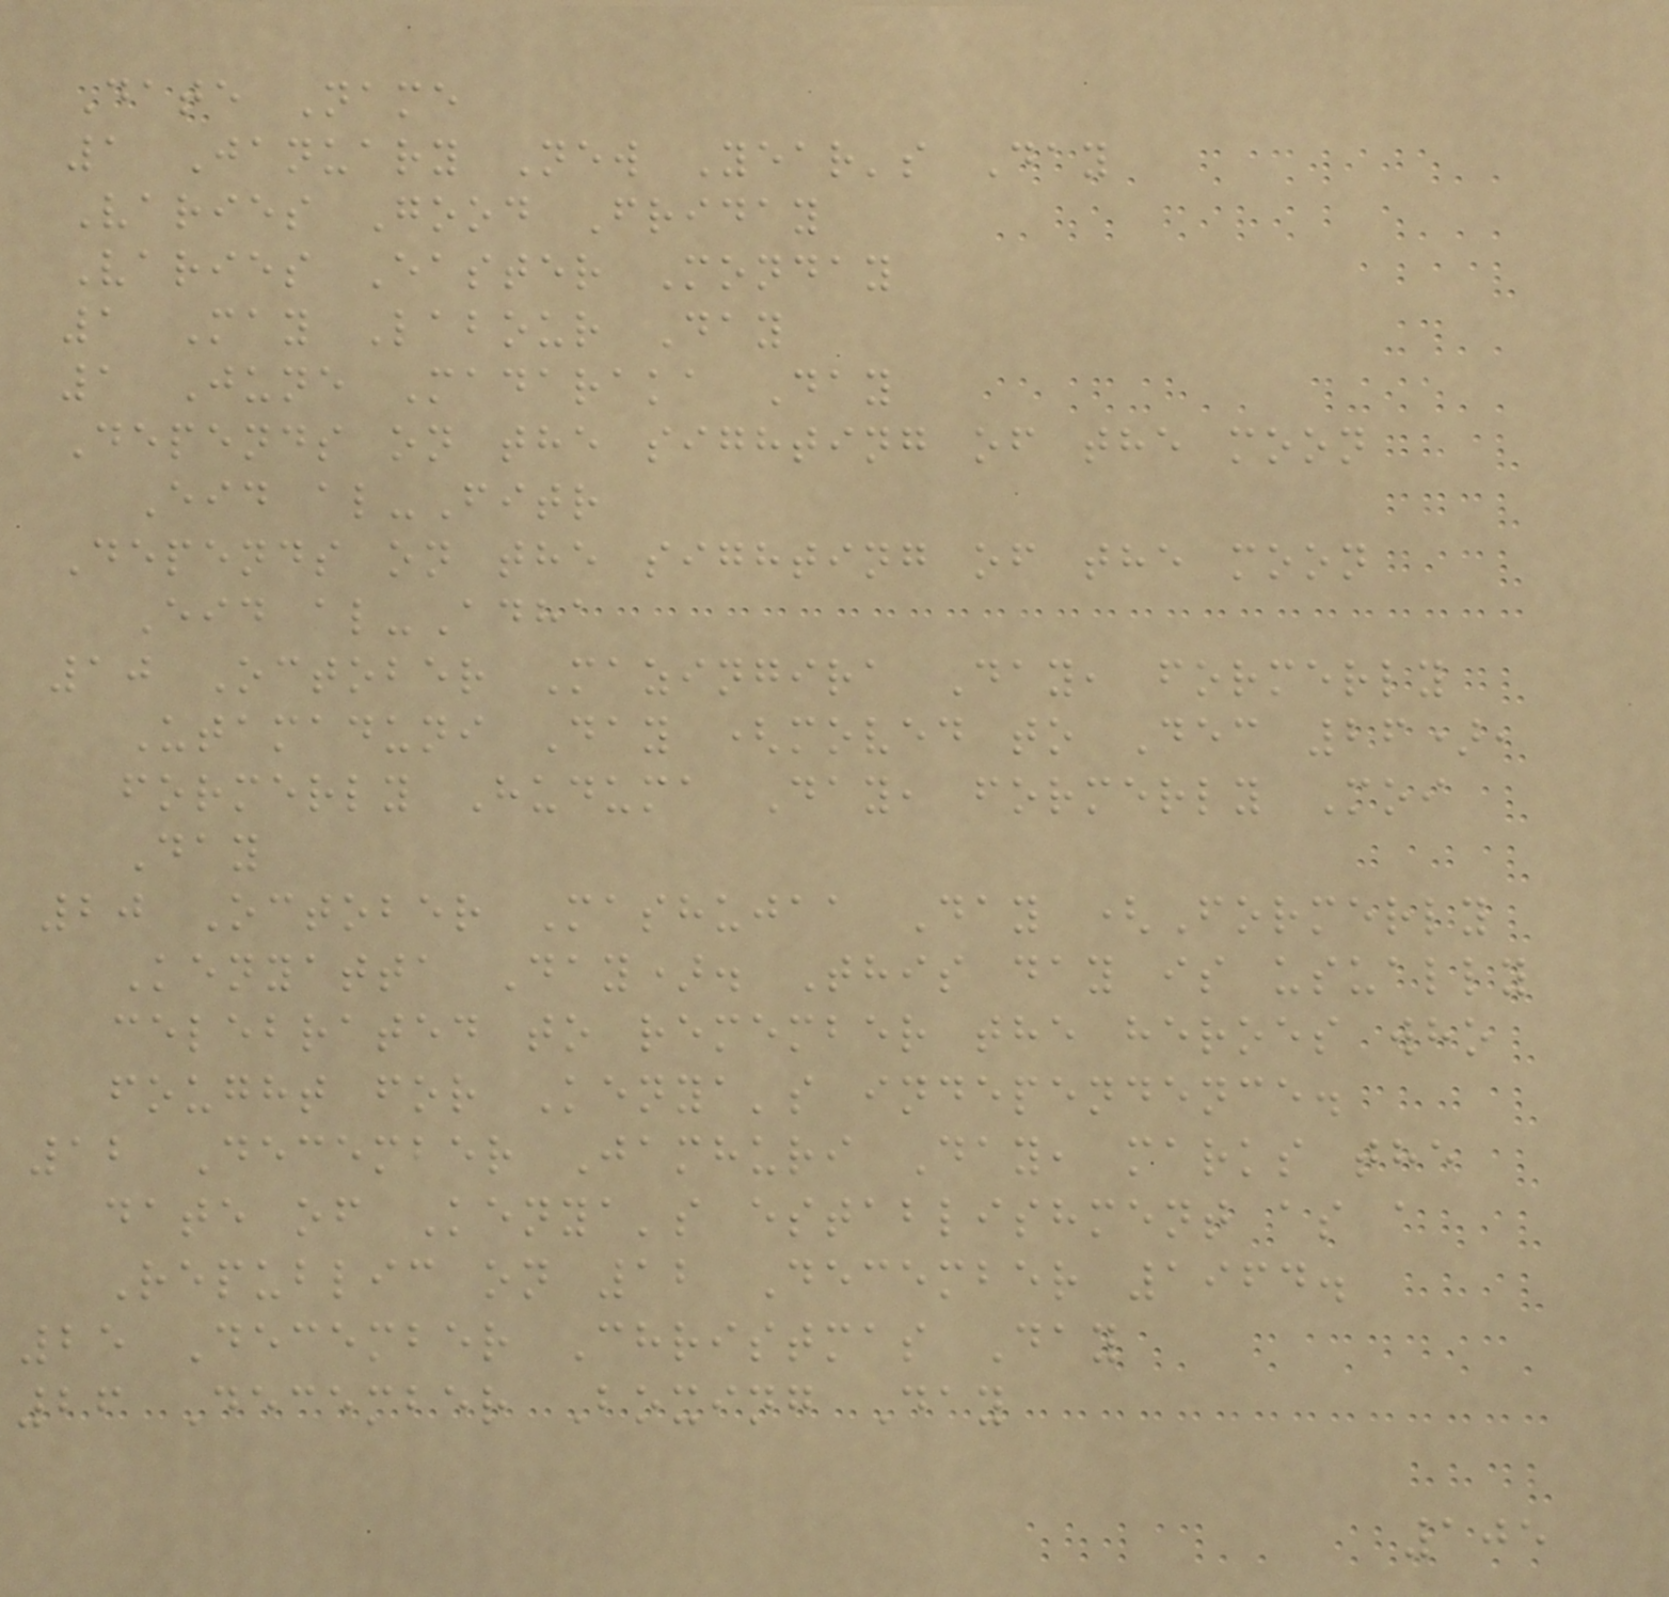Date Name
1 January New Year's Day
Varies Good Friday
Varies Easter Monday
1 May Labour Day
1 June Madaraka Day
Depends on the sighting of the moon
Eid al-Fitr
Depends on the sighting of the moon
Eid al-Adha
10 October Mazingira Day, formerly
Utamaduni Day (moved to Dec 26),
formerly Huduma Day, formerly Moi
Day
20 October Mashujaa Day (Formerly
Kenyatta Day). This day is usually
celebrated to remember the heroes who
fought for Kenya's independence.
12 December Jamhuri Day, marks the
date of Kenya's establishment as a
Republic on 12 December 1964.
25 December Christmas Day
26 December Boxing Day
105
